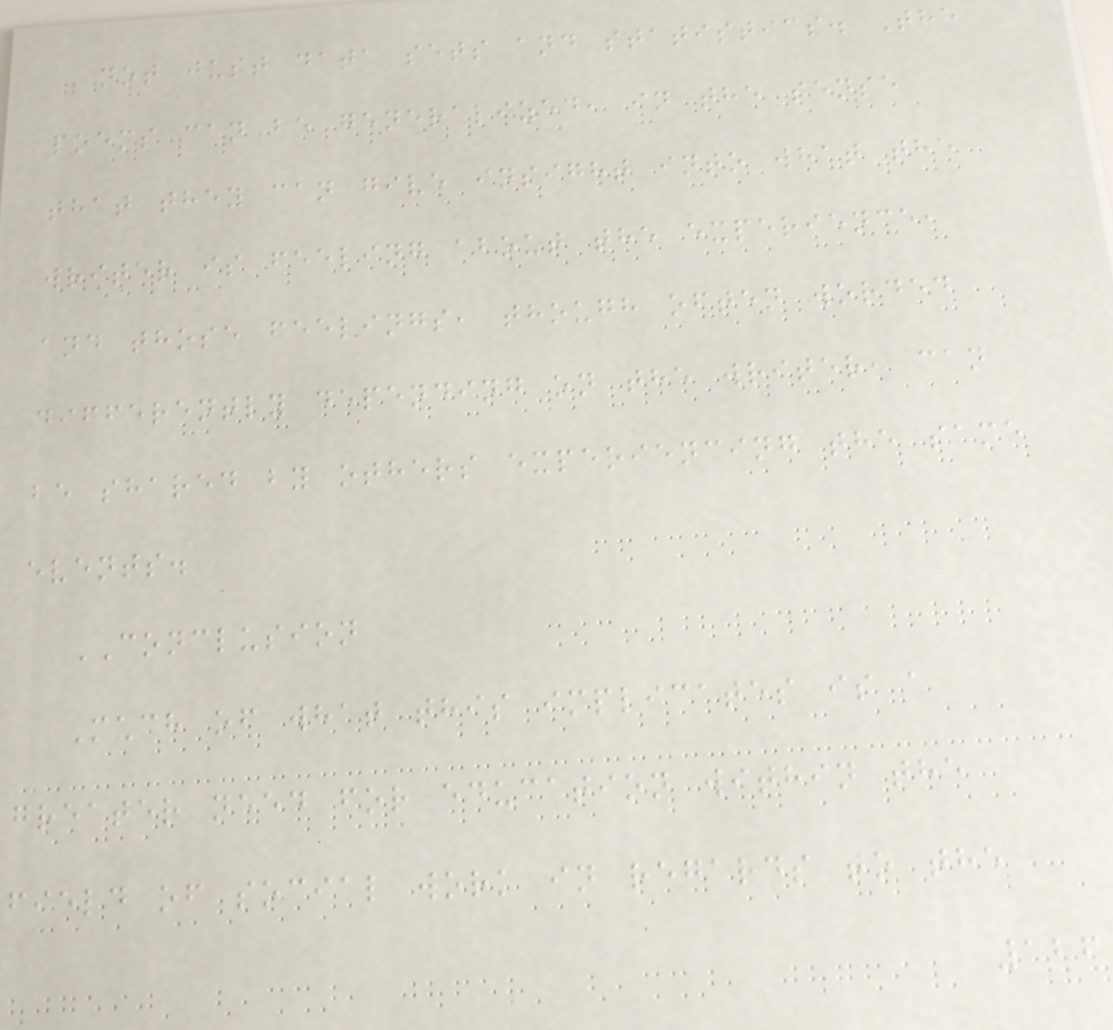not just data sets and statistics. The
poems can be generalized, in the sense
that they can give insight into what the
writer is feeling about the experience,
and those feelings, though often worded
differently depending on the writer, can
be shared by others experiencing the same
events.
CONCLUSION
Much of what this implicates is a
greater need for education within the
field of social work in regards to the
126
